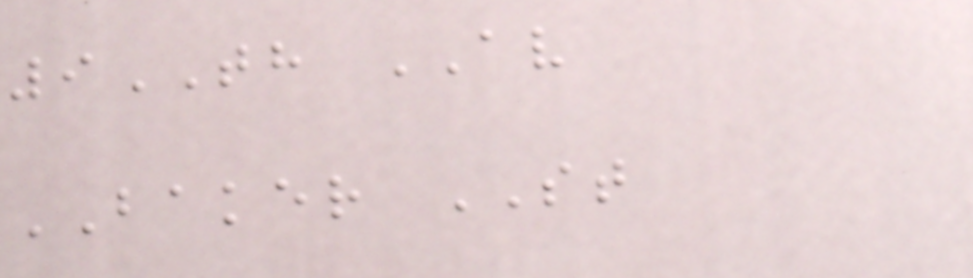9TH AV
BAKER ST
